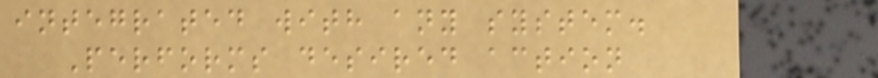integrated with any system.
Performs desired action
